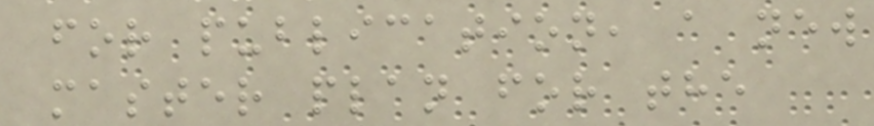for publication, a new
master plan for the
